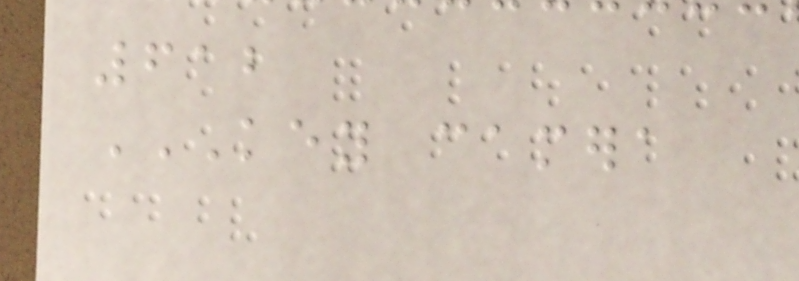612
KEY CAMERA
